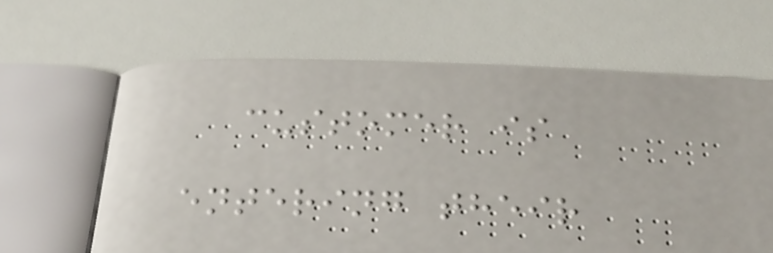customer is
entering their
